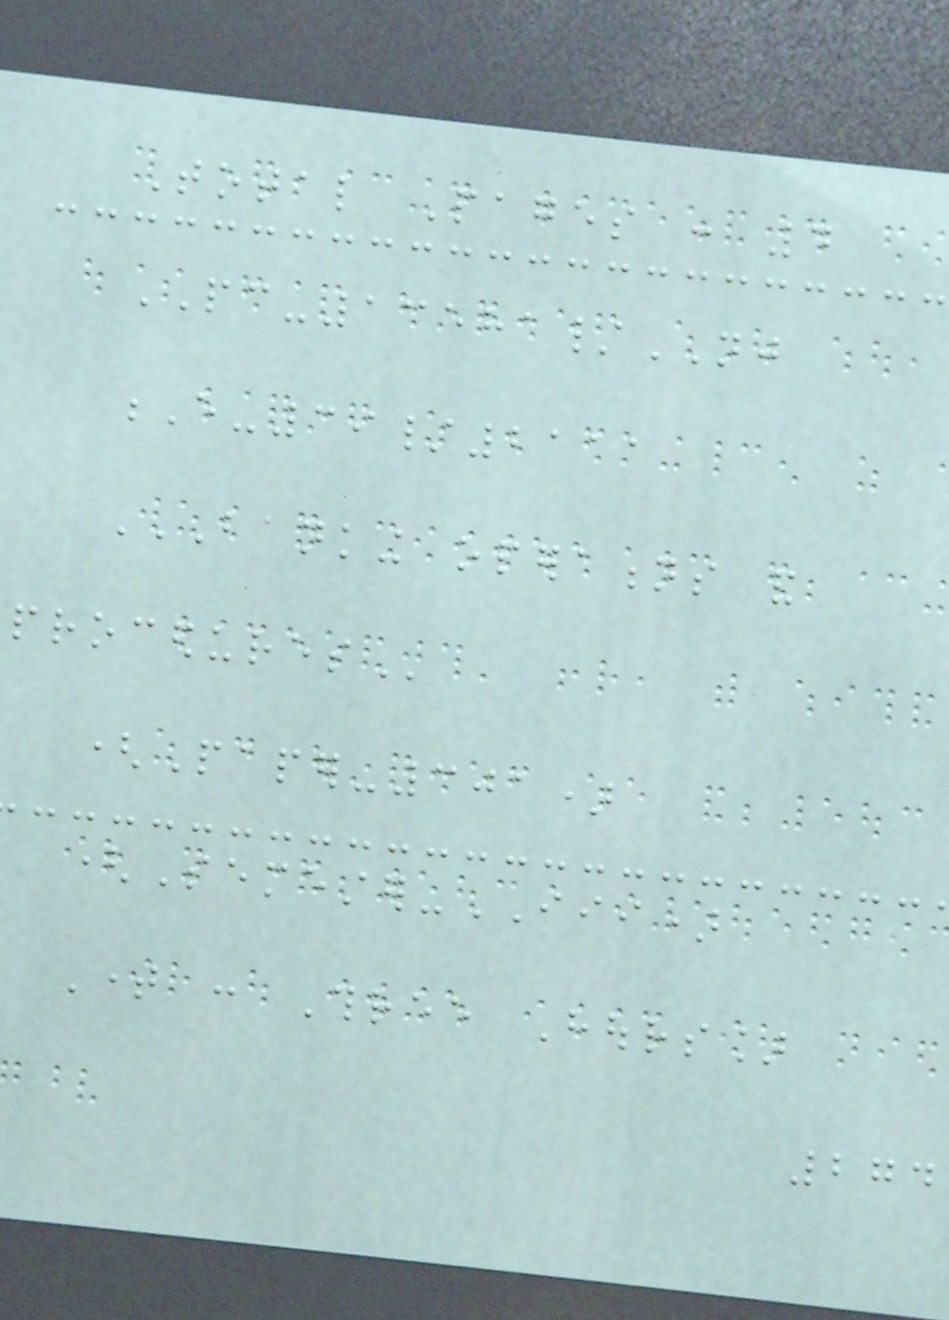Total Pages : 4
PC-13581/NJ
E-39/2111
BANKING OPERATIONS AND
PROCEDURES
(Paper-301)
(Semester-III)
Time : Three Hours]
274
